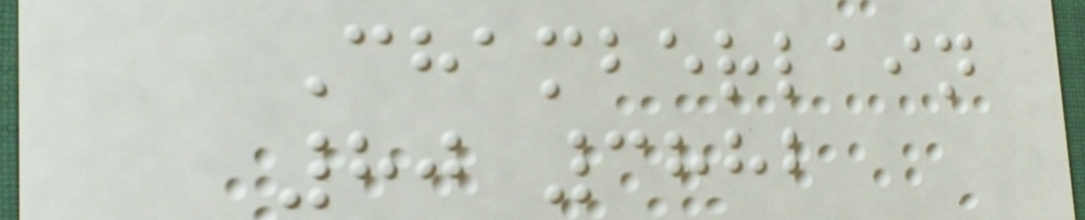Chamberlain
80 3882
